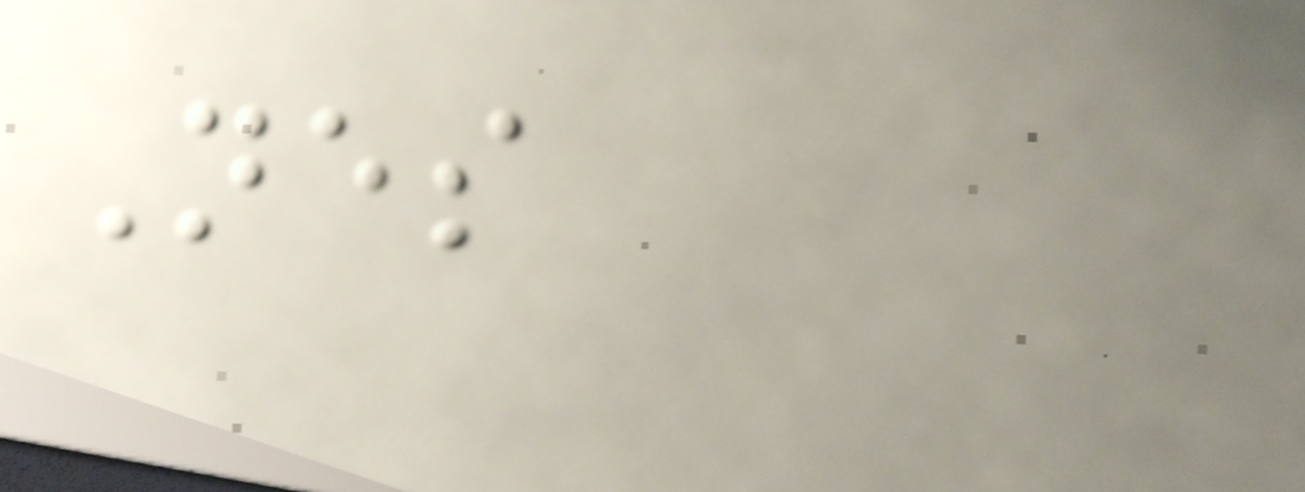Nes
